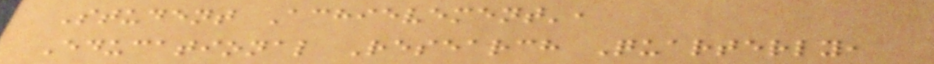Student Achievement',
Educational Research Quarterly,
